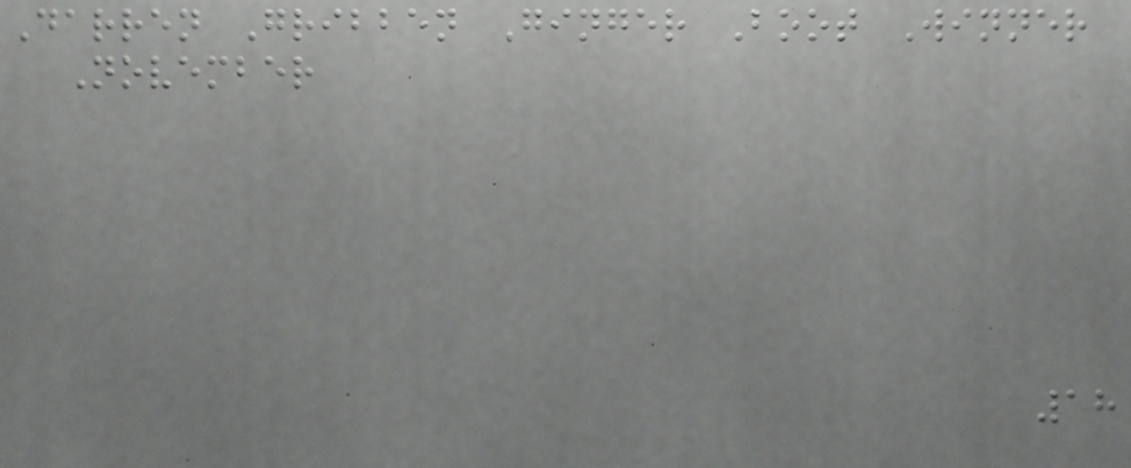Darren Gribben Ginger Boot Winner
November
18
